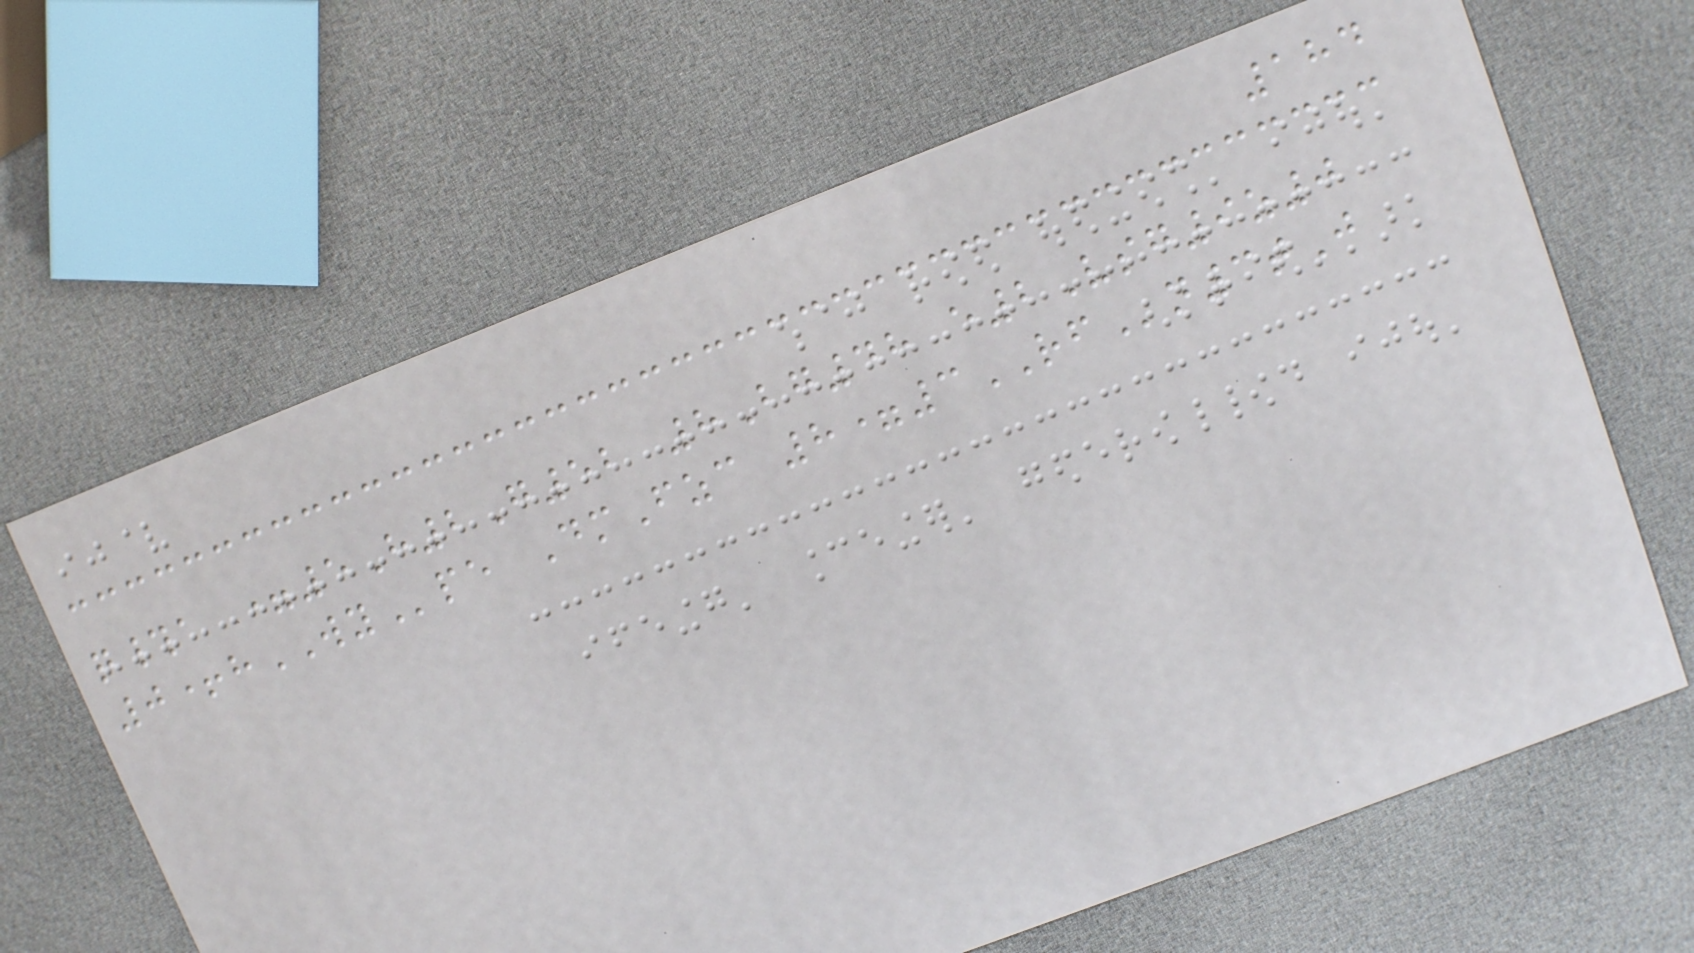184
q#a =5H2G52 8Bg48 e2Vsg9z0
0+hWYpe DmFzc 8=3RFn3tJ
